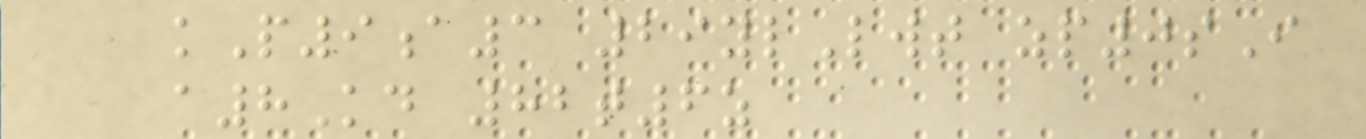kP9a3 29ylLwt zp0sI
a8Kd 82t6z
